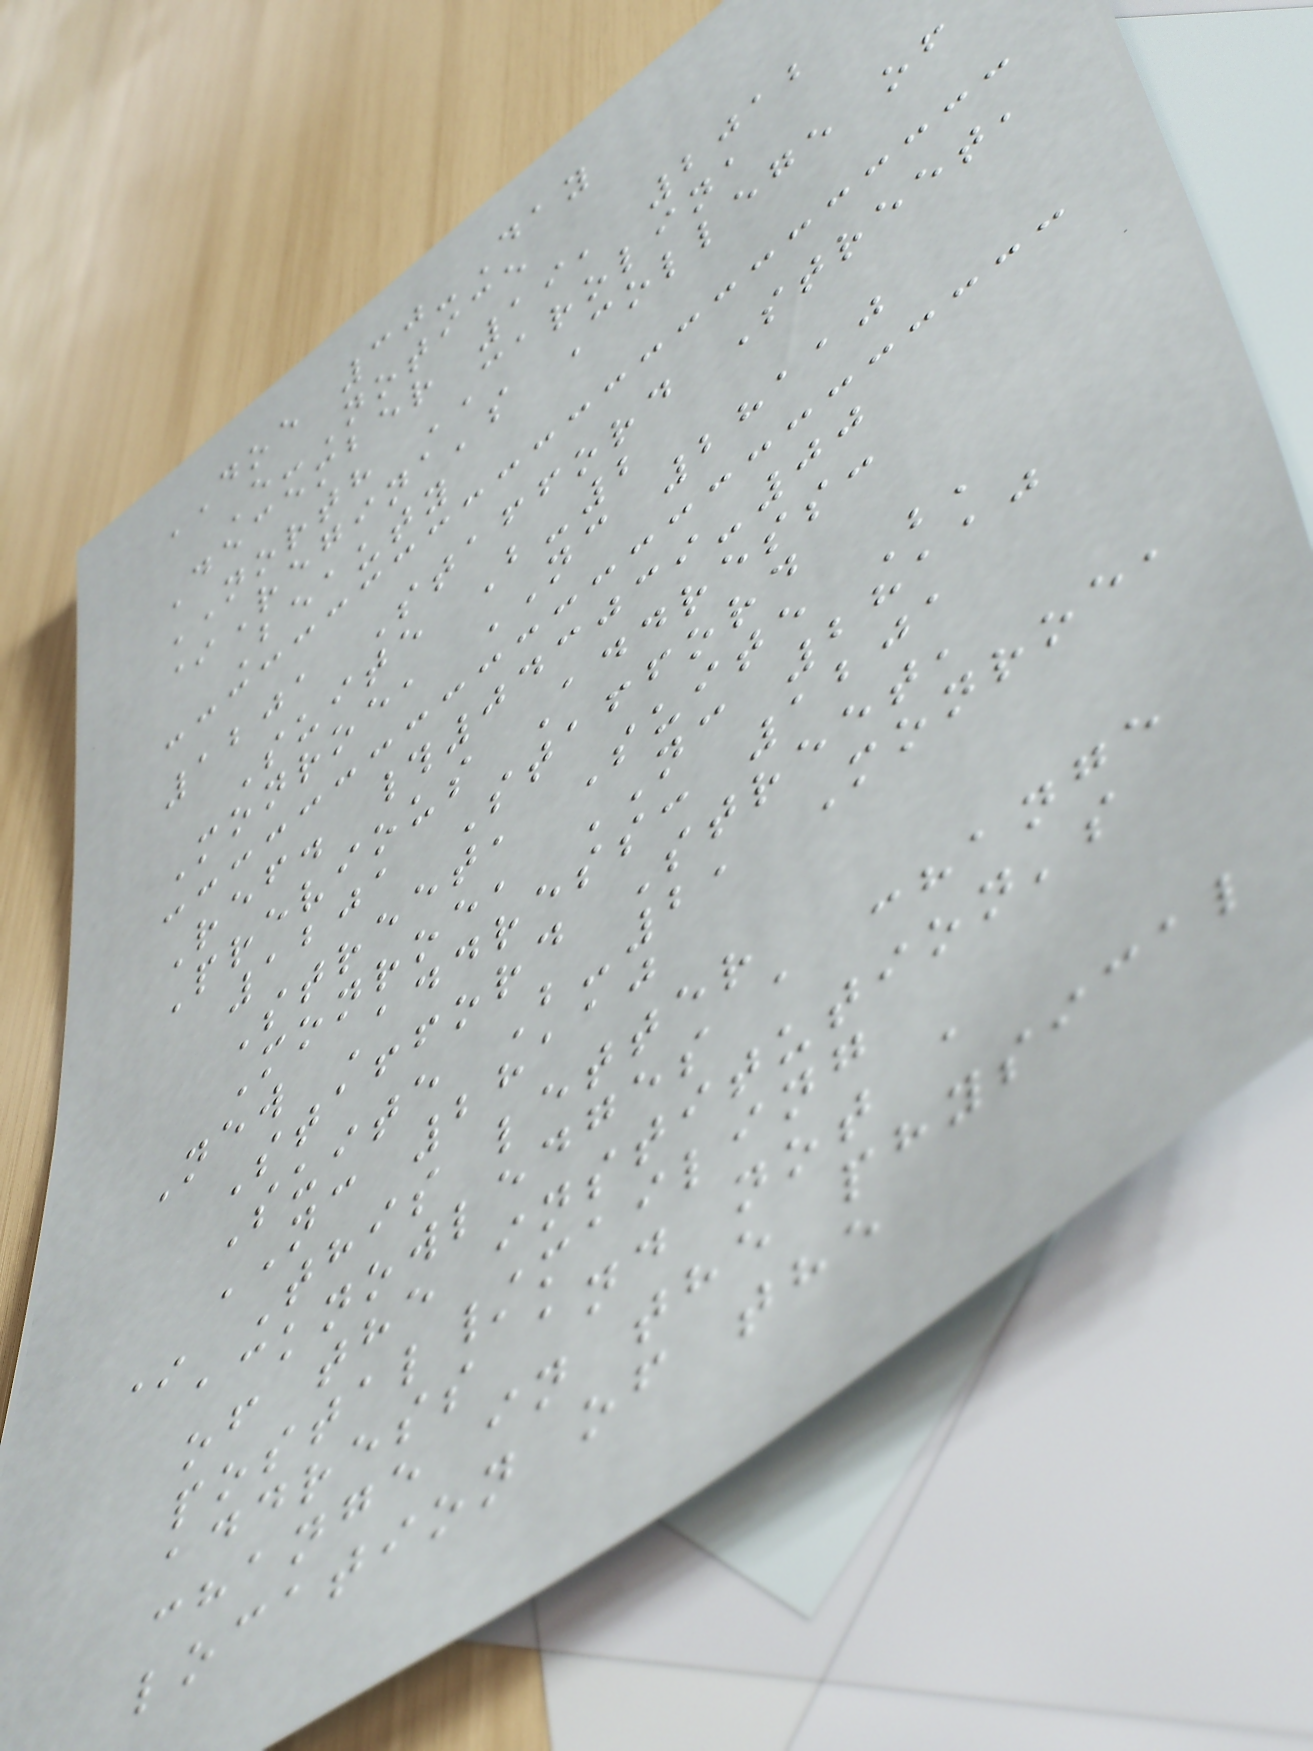DOE 30-Day
E-Notice
December 19, 2012
NORTH CAROLINA
*Regina's College of
Beauty
1201 Stafford Street,
Suite B-2
Monroe, NC 28110
Ref. #043039-00
Previous Address:
1201 Stafford
Street, Suite B,
Monroe, NC 28110
New Address: 1201
Stafford Street,
Suite B-2, Monroe,
NC 28110
* This letter
acknowledges a change
of the institution's
postal/mailing
address and not a
change in the physical
location of the
